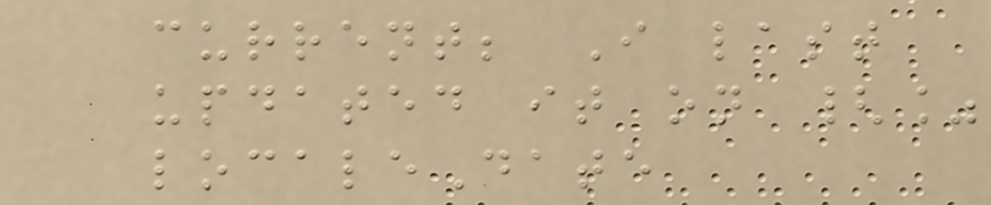current; I last
updated it on {%
localeDate
